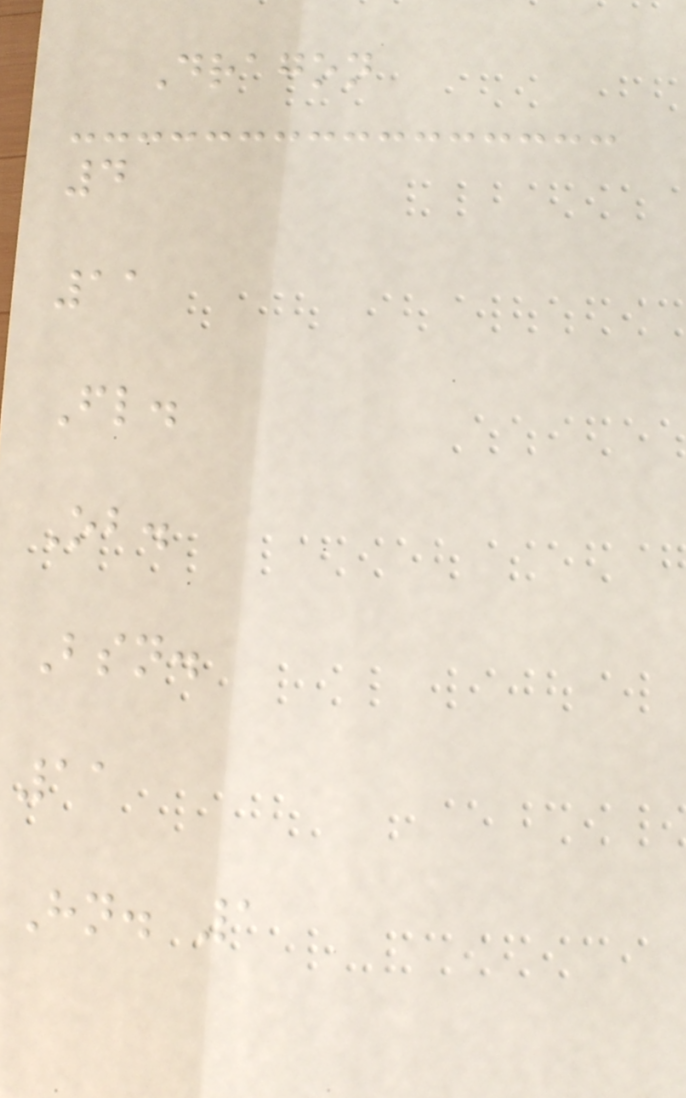Dragon
4
11
Fl.
Ob.
Bsn.
11
Hn. 1
